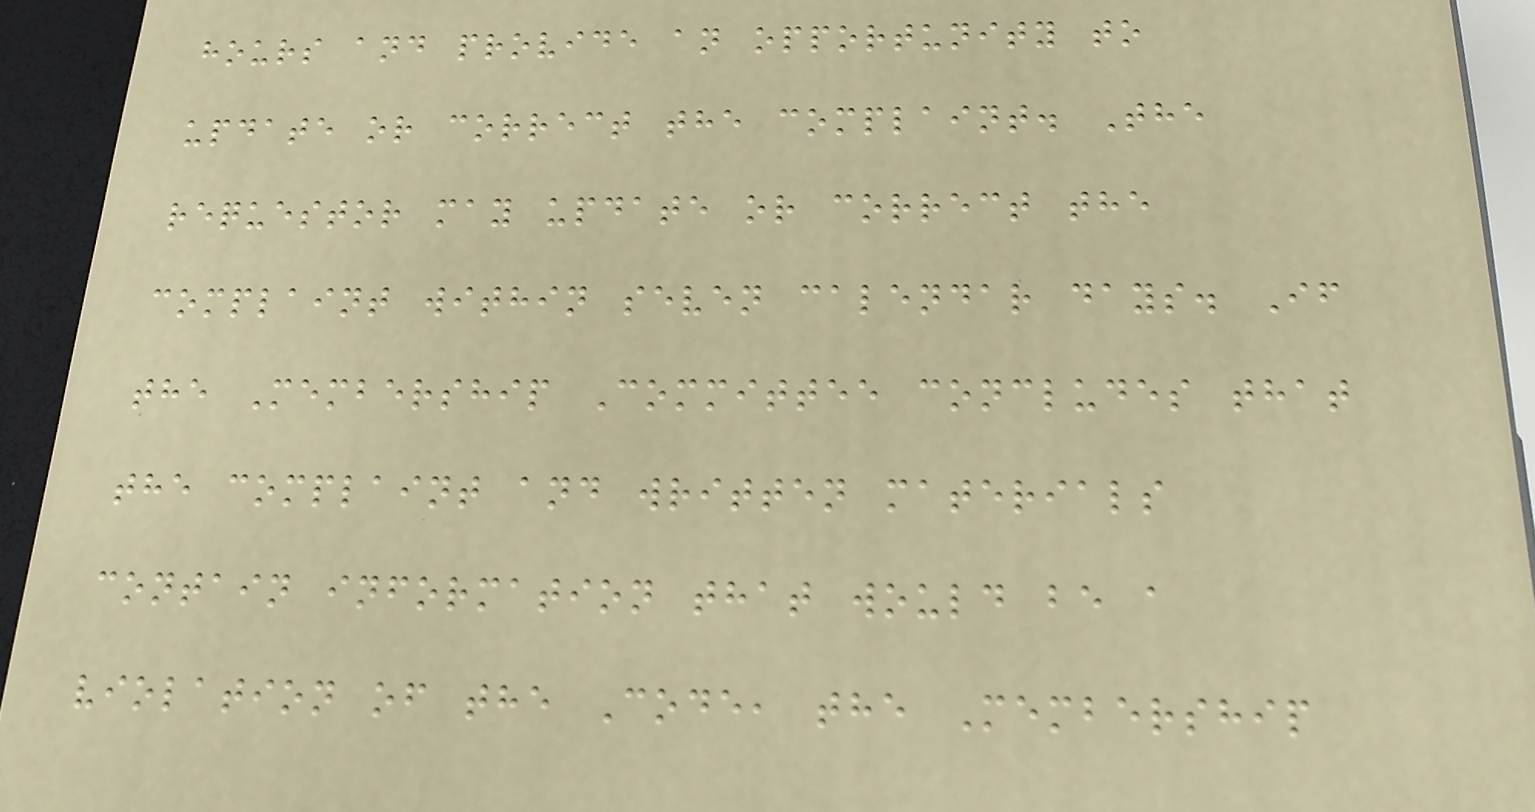hours and provide an opportunity to
update or correct the complaint. The
requestor may update or correct the
complaint within seven calendar days. If
the Membership Committee concludes that
the complaint and written materials
contain information that would be a
violation of the Code, the Membership
